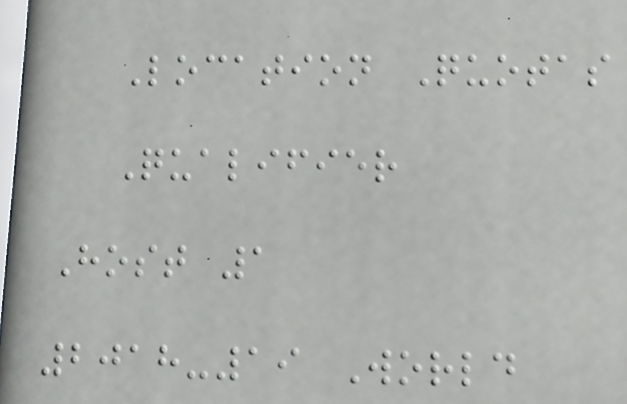Location Quotas
Qualifier
Host 1
2018-19 World
